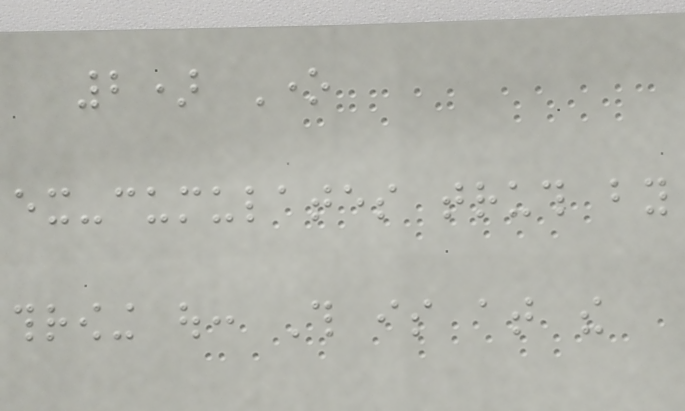2) One
ex-cumulates truth by
throwing out: This is at the
